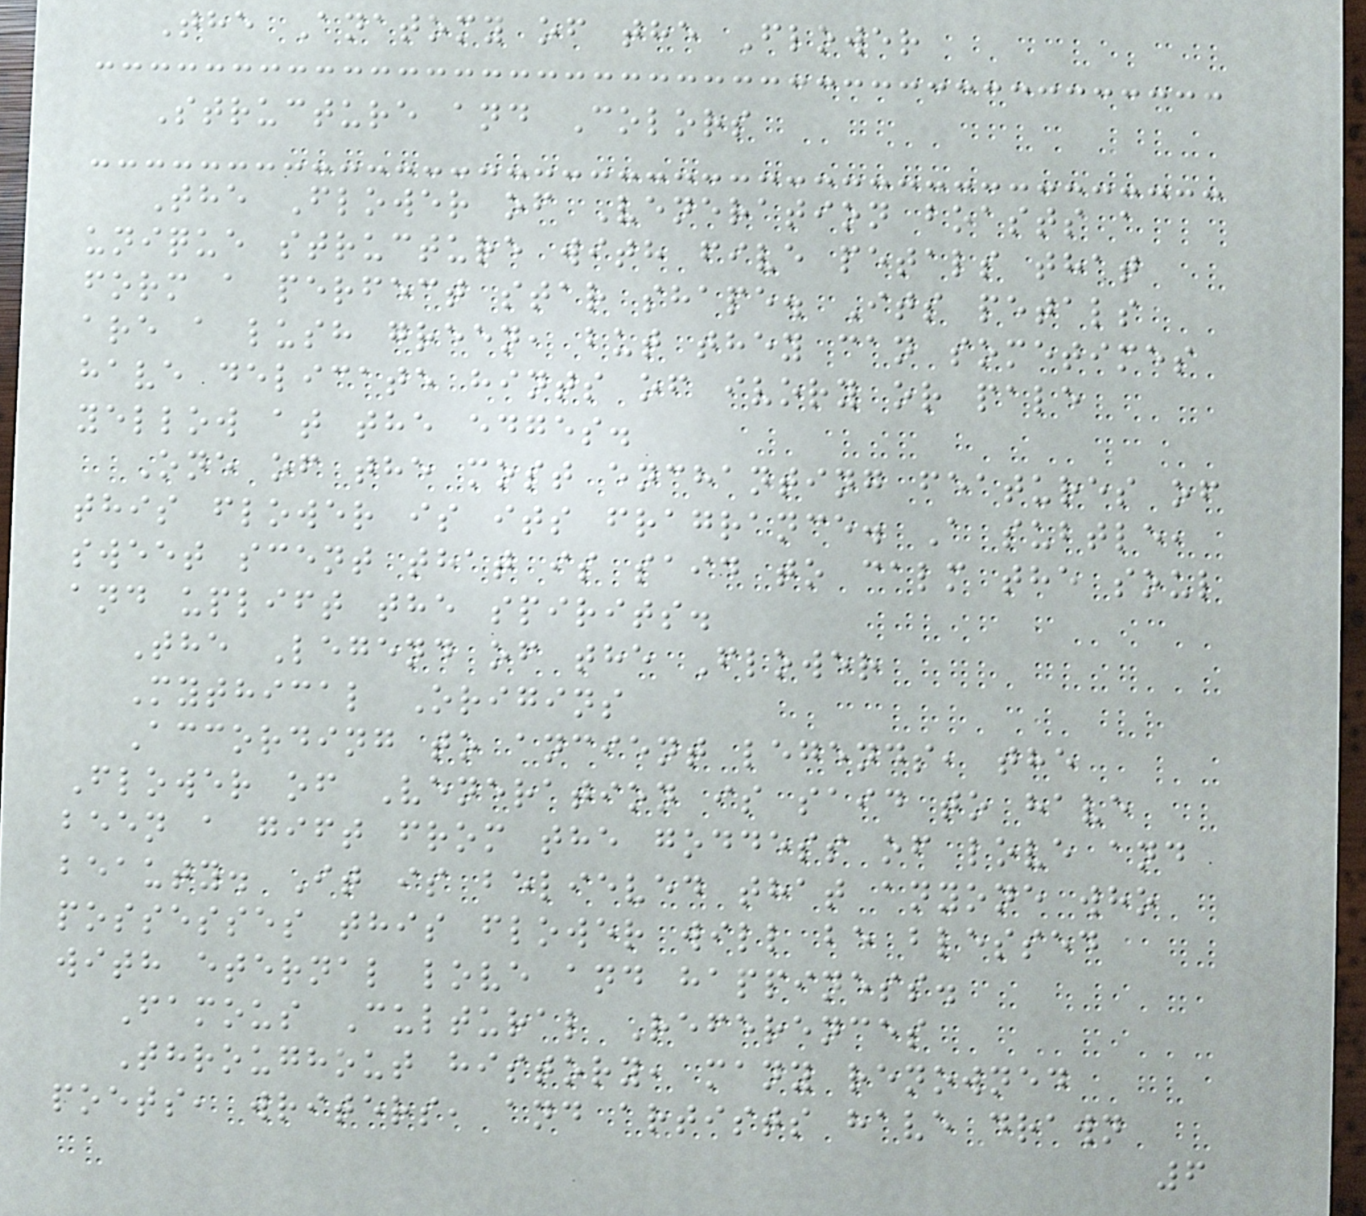The Anatomy of the Flower
Structure and Colors
The Flower of Veneration boasts a
unique structure with five petals that
form a perfect star shape. Its petals
are a lush green, but they can sometimes
have delicate hints of ivory or pale
yellow at the edges.
One of the most enchanting features of
this flower is its fragrance. A subtle,
sweet scent that is said to calm the soul
and uplift the spirits.
The Legend of the Flower
Mythical Origins
According to ancient legends, the
Flower of Veneration is said to have
been a gift from the goddess of love and
beauty. It is believed that anyone who
possesses this flower will be blessed
with eternal love and happiness.
Famous Cultural References
Throughout history, many renowned
poets, writers, and artists have drawn
6
